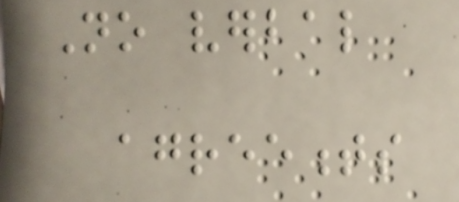No verbal
agreements
